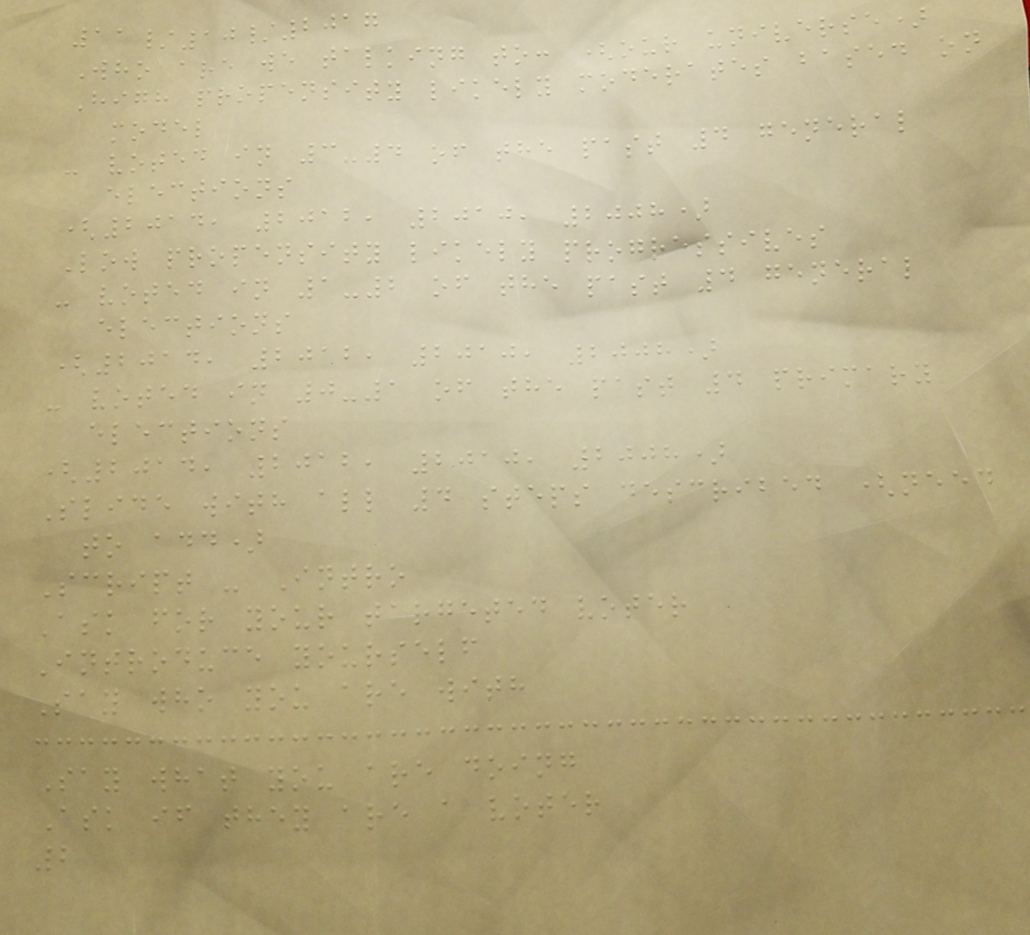11/10/2017
Who are we talking to: (our universe)
High propensity likely moderates based on
model
- voted in 3-4 of the past 4 general
elections
(2014, 2012, 2010, 2008)
Low propensity likely progressives
- voted in 1-2 of the past 4 general
elections
(2014, 2012, 2010, 2008)
- voted in 0-1 of the past 4 primary
elections
(2014, 2012, 2010, 2008)
Slide with all 4 steps described (need
to add)
Script - Intro
Ask for your targeted voter
Introduce yourself
Say who you are with
Say what you are doing
Ask if they are a voter
2
